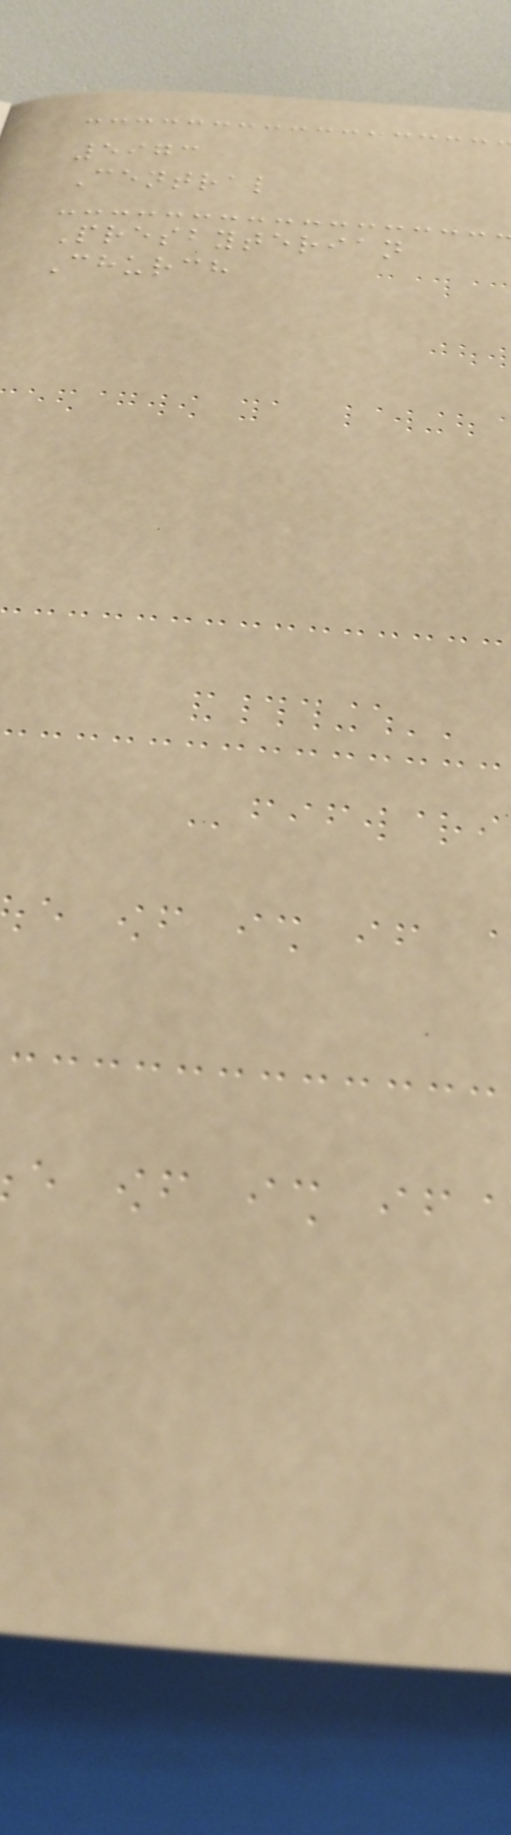5973
Central
Presbyterian
Church
